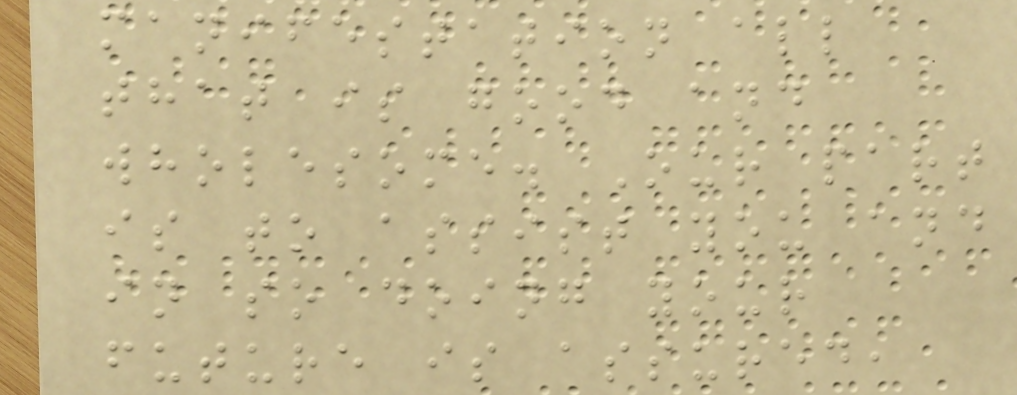manifestation all
that is good and
wholesome. Our part
is to assist you and
in so doing your
future is assured,
